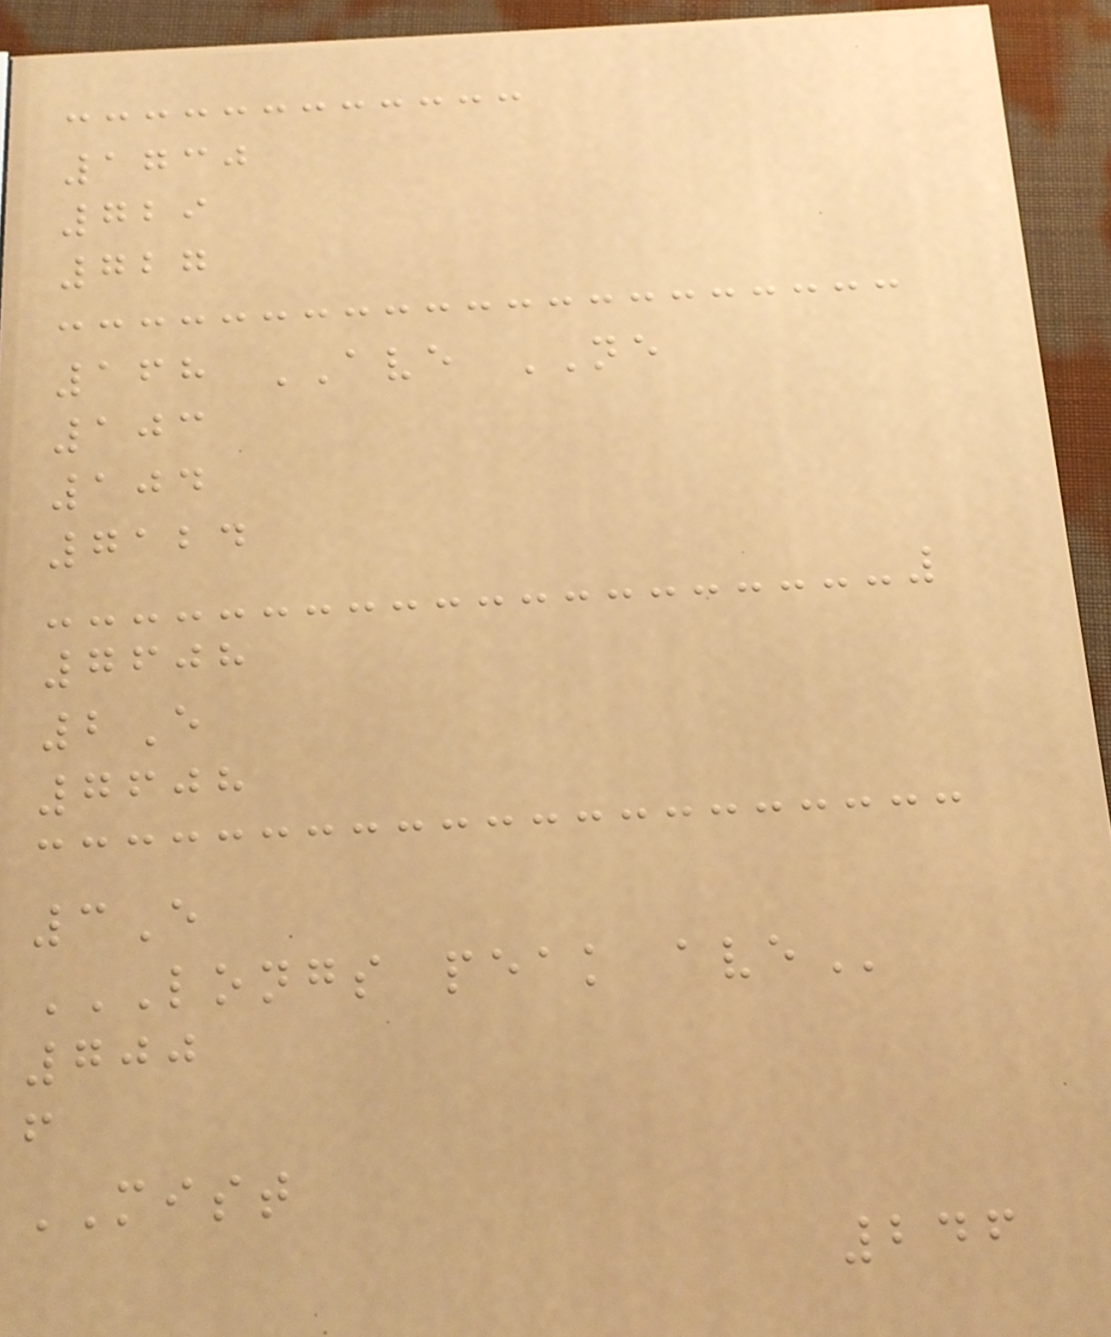1730
729
727
168 AVE NE
103
104
7124
7608
2E
7608
3E
LONGS PEAK AVE
700
f
MIST
246
